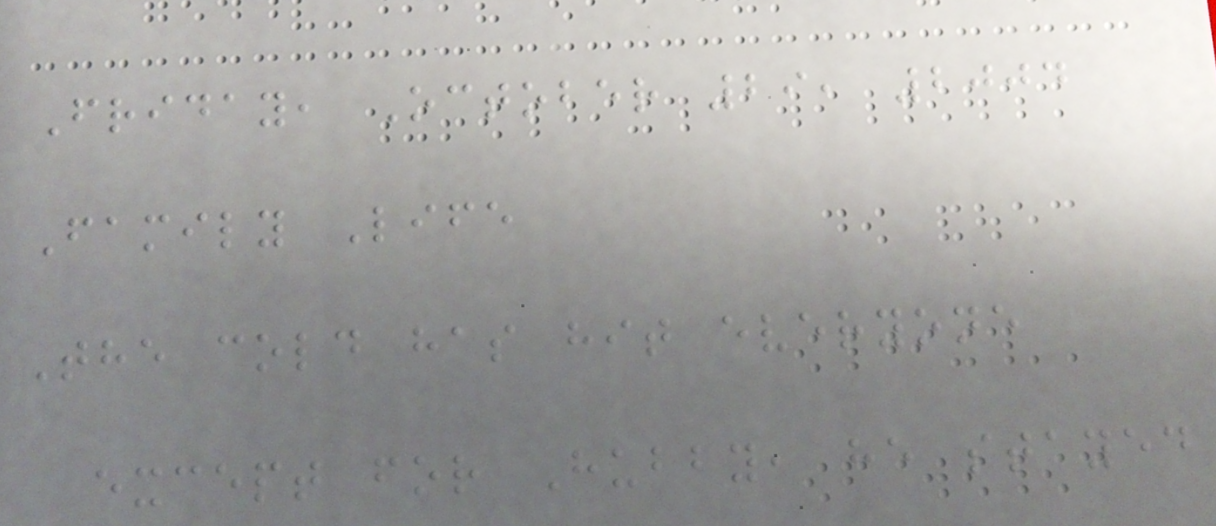Friday, October 29, 2004
Family Life
The cold has hit everyone
except for Hubby, he stayed
